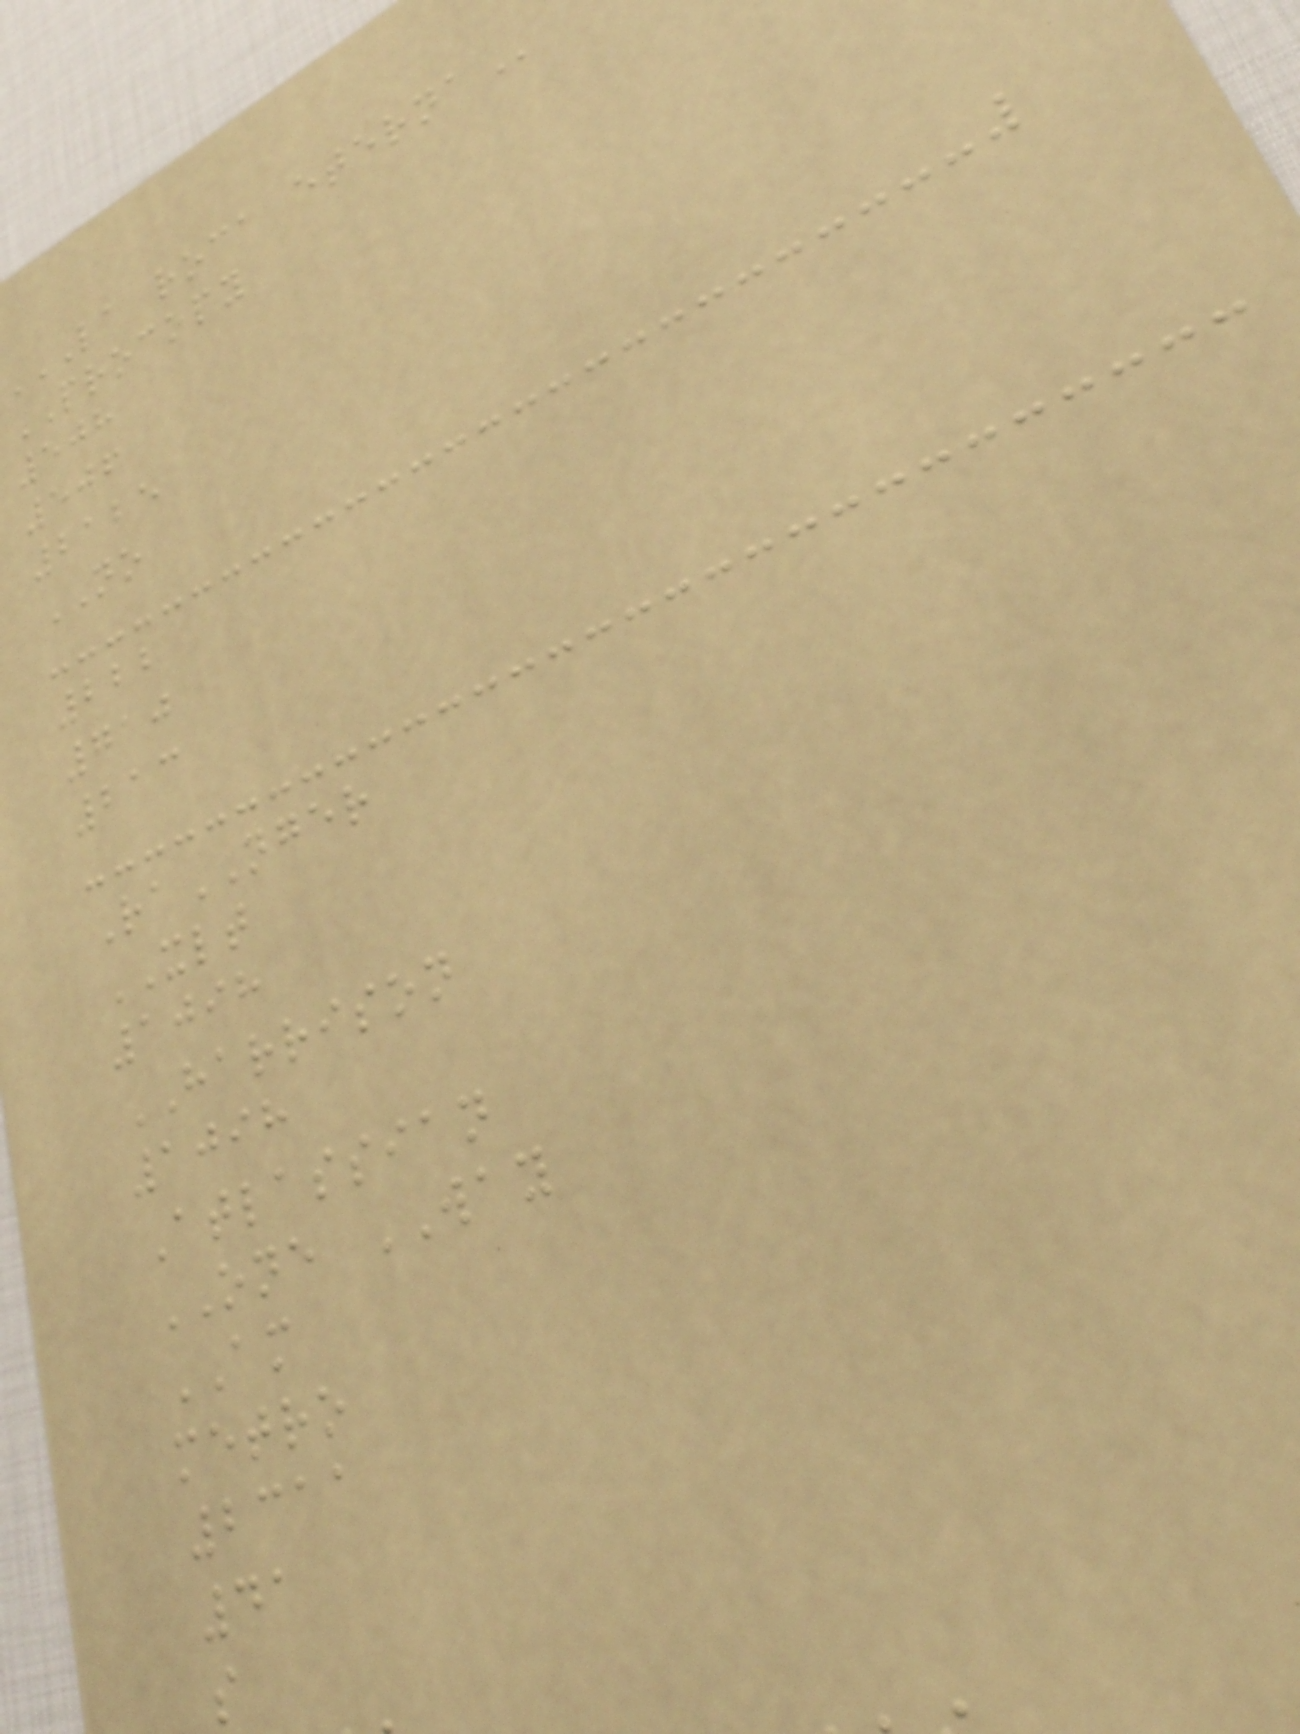LA ROCA ETERNA
PROCOPY
508
506
2125
NO
222
710
213
RaNGER
XLT
1098
HARRISON
1098
Atlassian
ONE WAY
AM
metro
2311
41
s
